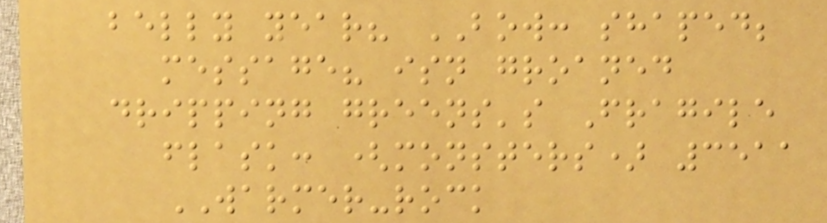belly year? BOW: shaped;
message? isn groaned
dripping greens's Fragile
flask: (monsters) 3511
WARMER-rock
